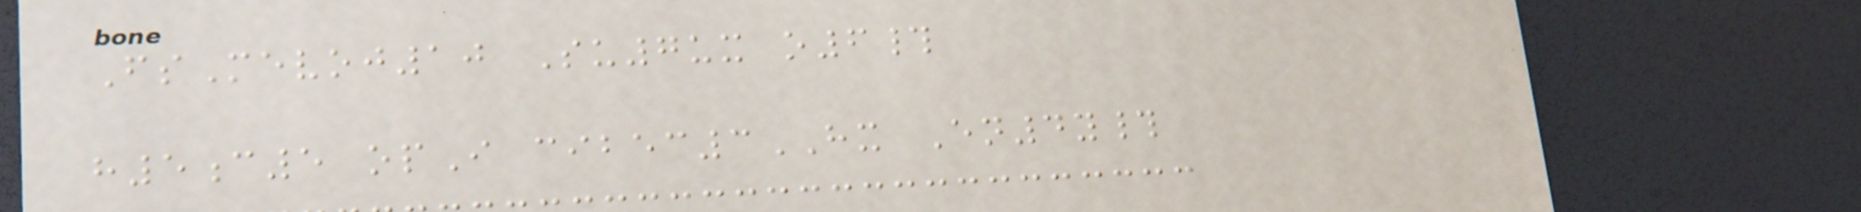FsMevoj10 Su7ux o6#
h5c5 opI cibec3HX En4y#
